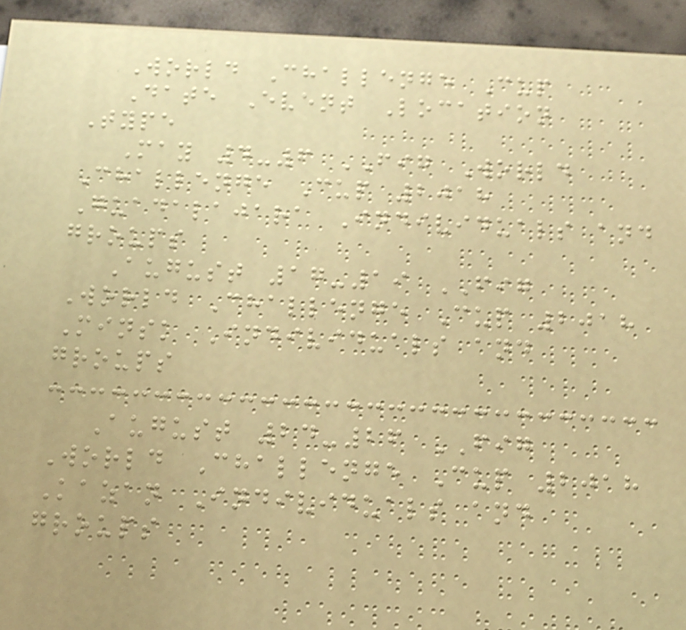World Challenge Cup
Date Event Location
Type
May 4-6 FIG World
Challenge Cup 2018
Guadalajara Individuals and
groups
August 17-19 FIG
World Challenge Cup 2018
Minsk Individuals and
groups
August 24-26 FIG
World Challenge Cup 2018
Kazan Individuals and
groups
